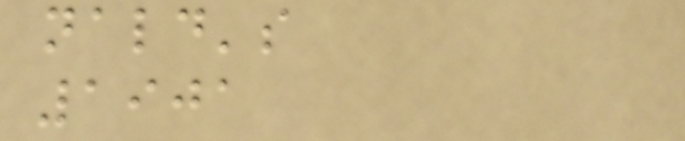nald's
1901
